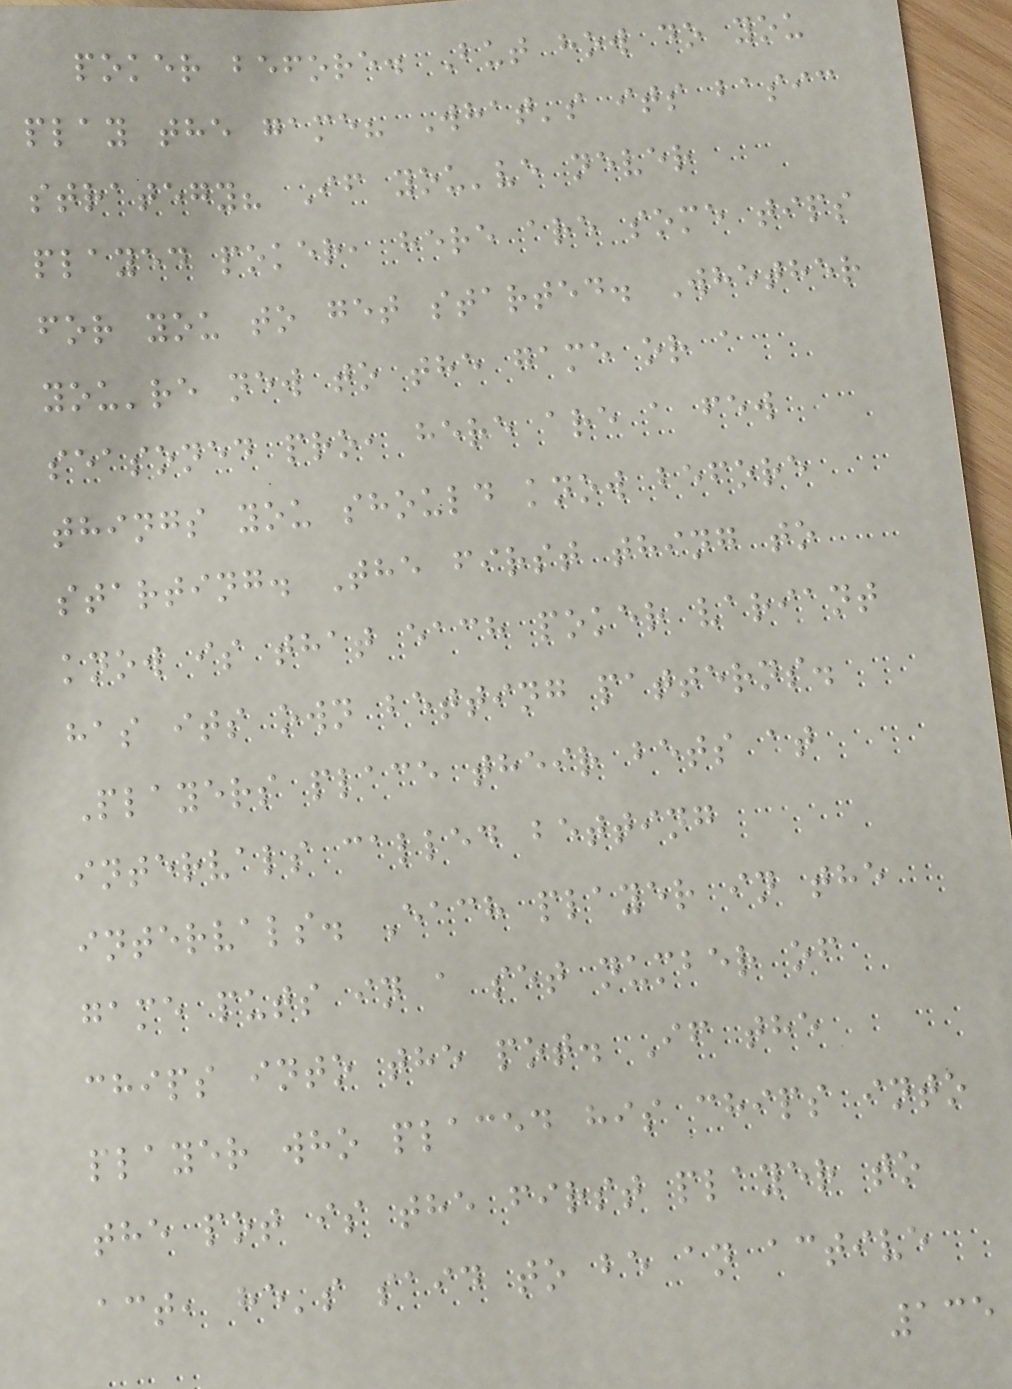poker before. But how do you
play the game? What's its basic
strategy? If you've never
played poker, here are some tips
for you to get started. Whether
you're new to the game or a
seasoned pro, here are a few
things you should know before
starting. The first thing to
know is that each poker variant
has its own betting patterns.
Players place their bets at
intervals called betting
intervals. Each player in the
game puts in a set number of
chips into the pot. If the
player who placed his chips into
the pot is the first player to
act, he's said to be an active
135
